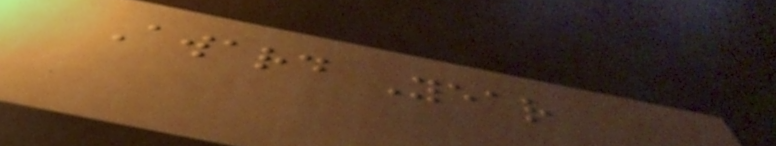Award Year
